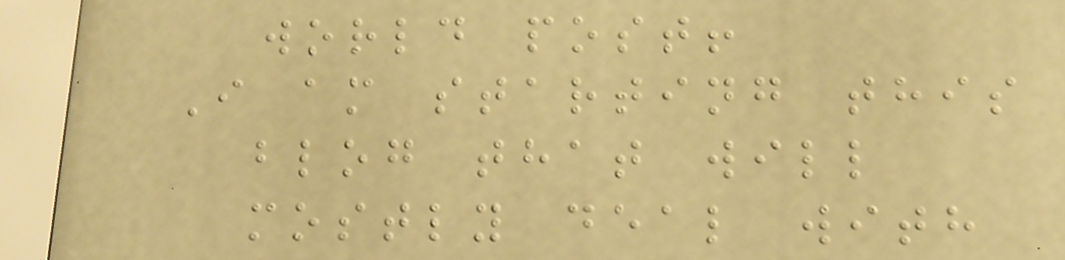world post!
I am starting this
blog that will
mostly deal with
